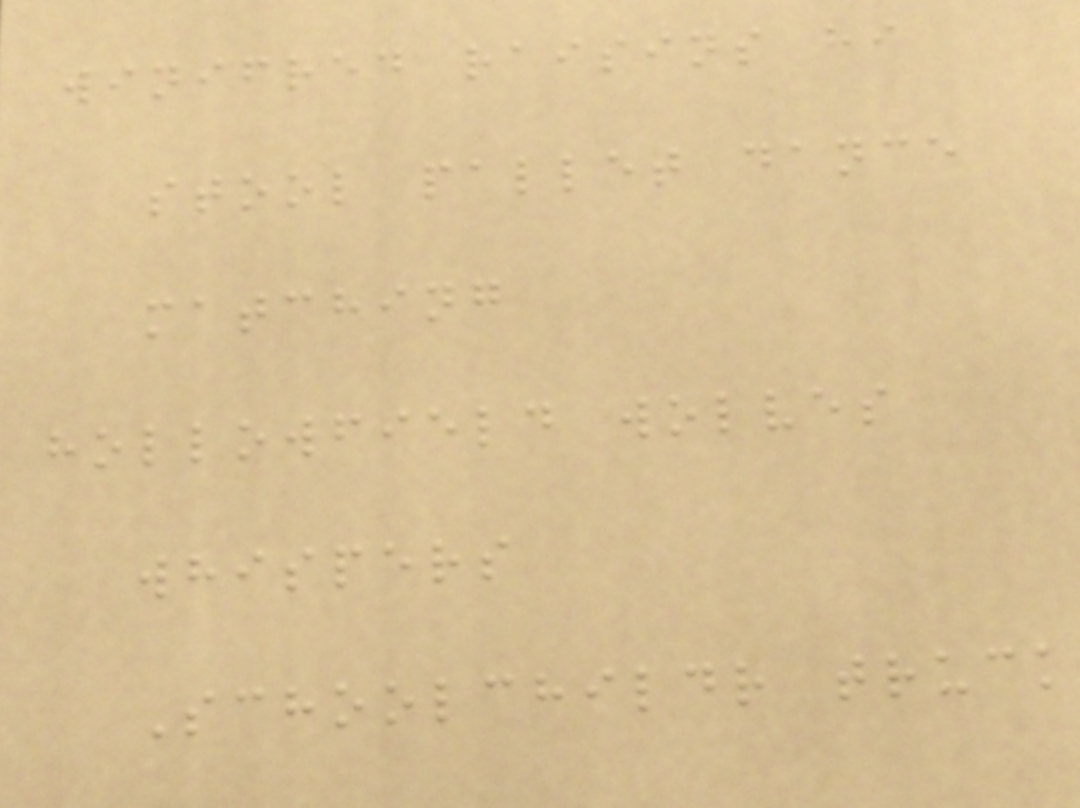winifred raisins hi
stool pallet dance
matching
hollowfield wolves
whispers
Schoolchildr truck
